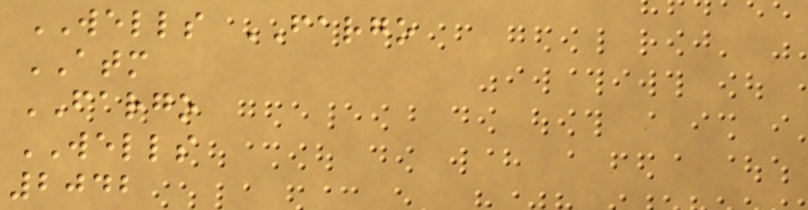WELLS FARGO
ATM
FARGO
WELLS
2042
